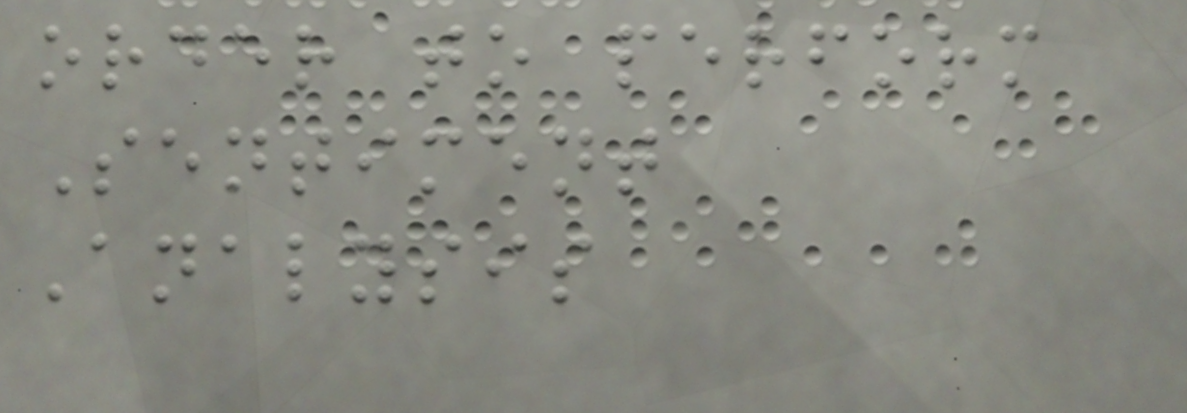order to perform
Sentiment
Analysis
